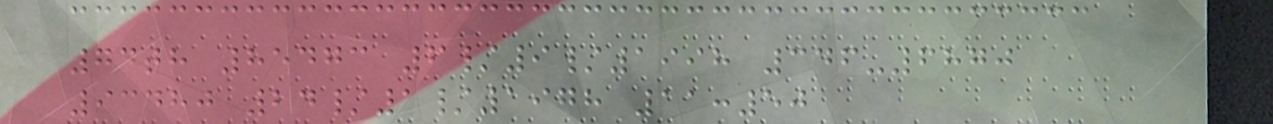74th 85473 6/9/1998 346-6870
93480 24/1/1978 11:50
